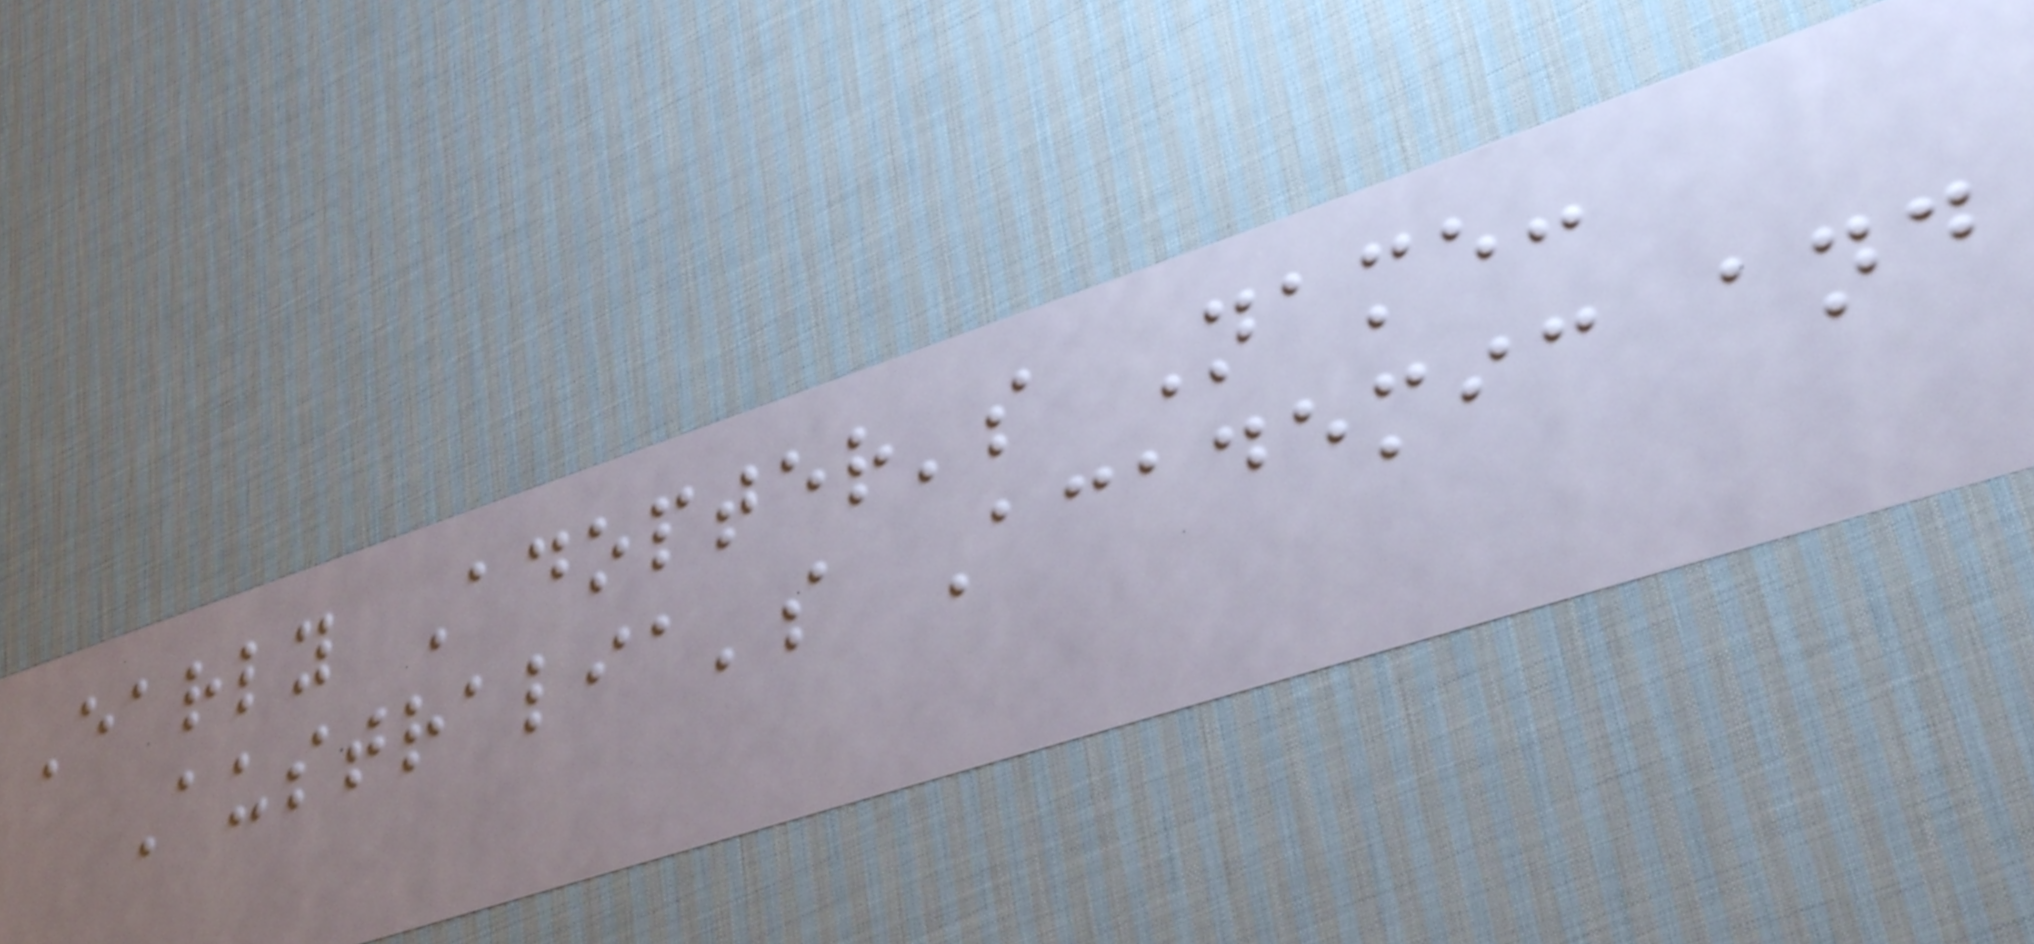Early Adopter's Name:
Australia's Academic and
